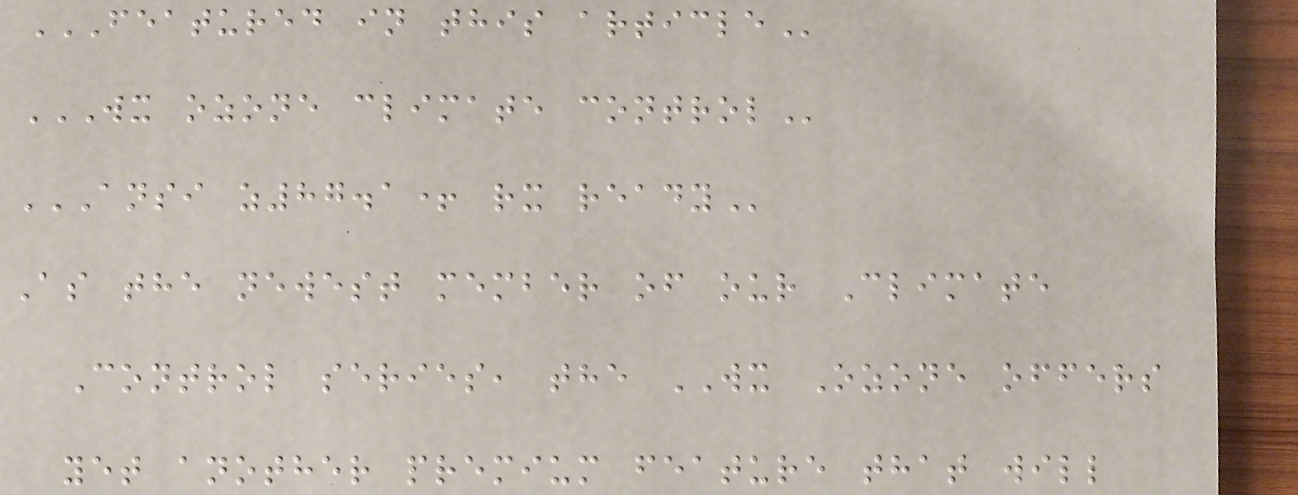FEATURED IN THIS ARTICLE
WX OZONE CLIMATE CONTROL
ANSI Z87.1+ RX READY
As the newest member of our Climate
Control series, the WX Ozone offers
yet another premium feature that will
